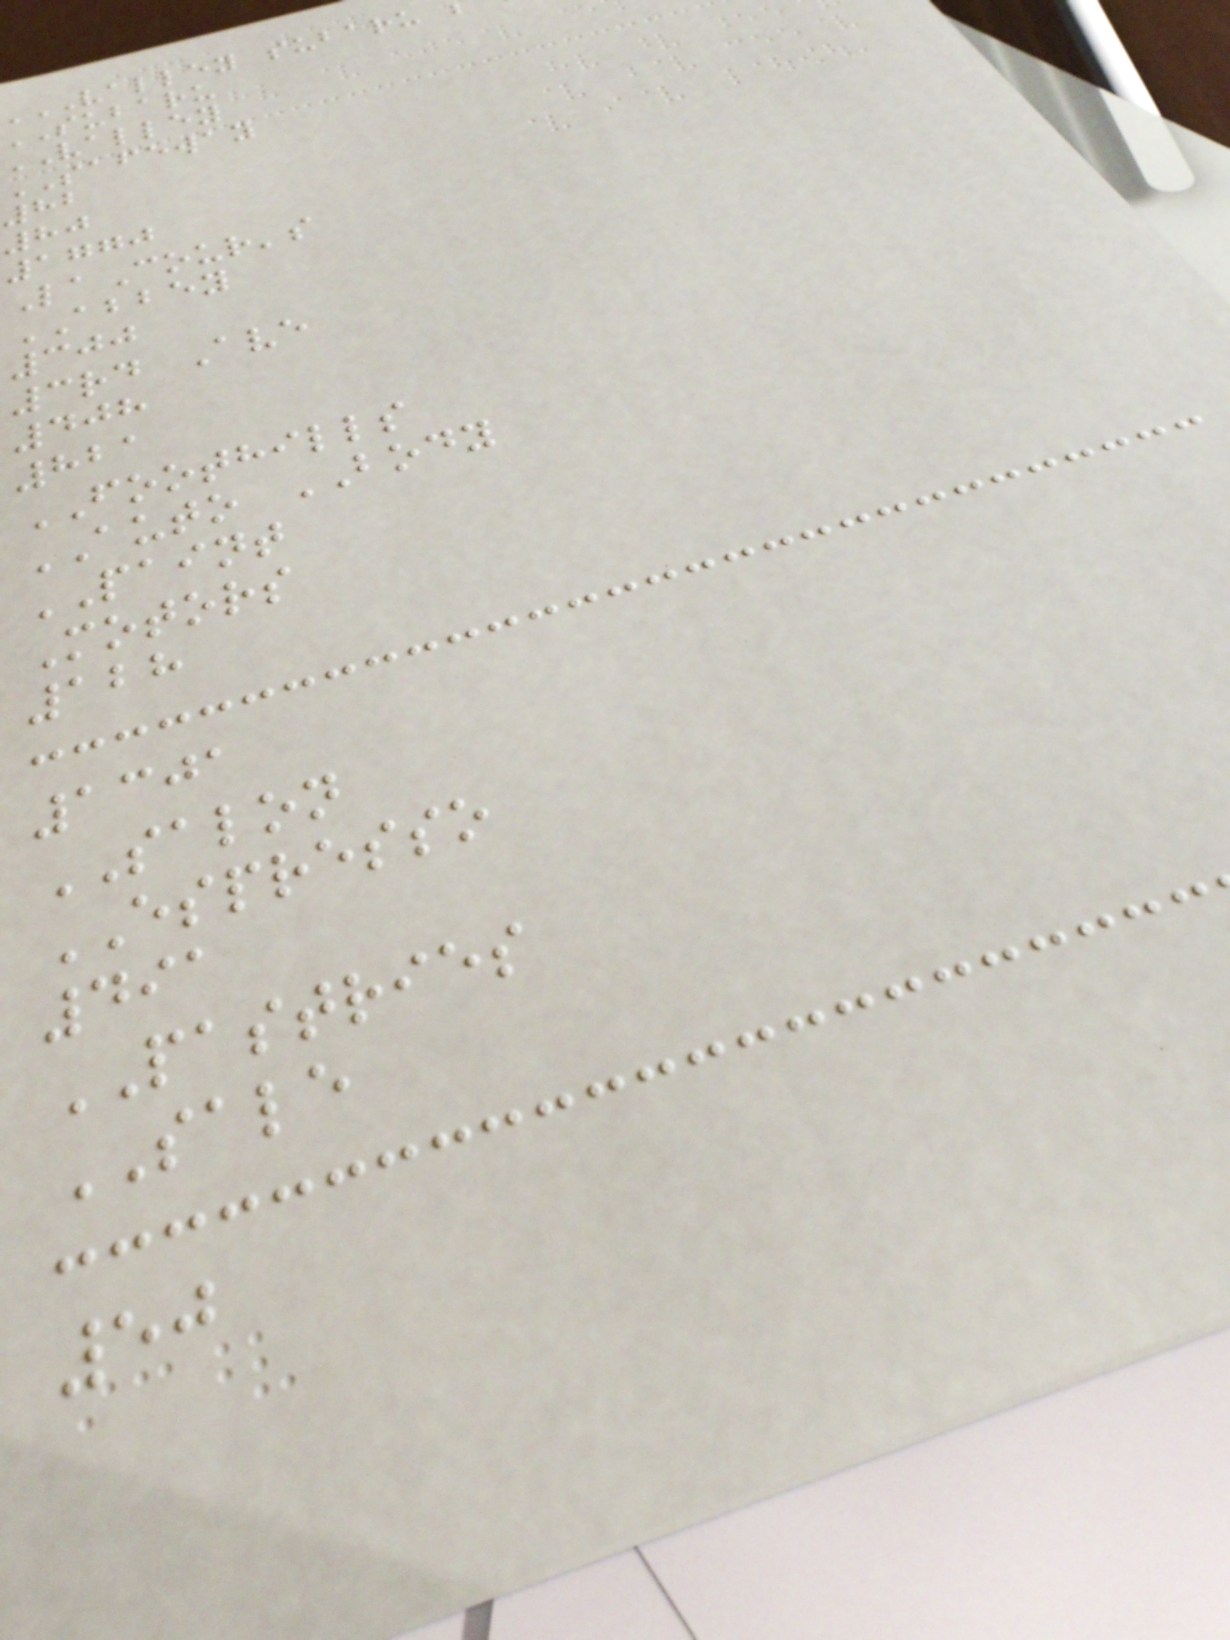VALLEY subaru
subaru
VALLEY
SAFEWAY
82
80
1770
LaCour's
ABBEY
300
3rd Ave
408
821
FOOTHILLS
AUTO BODY
PAINT
Motors
128
1301
SALON
ESPRESSO
491
PASTRIES
SALE
50
